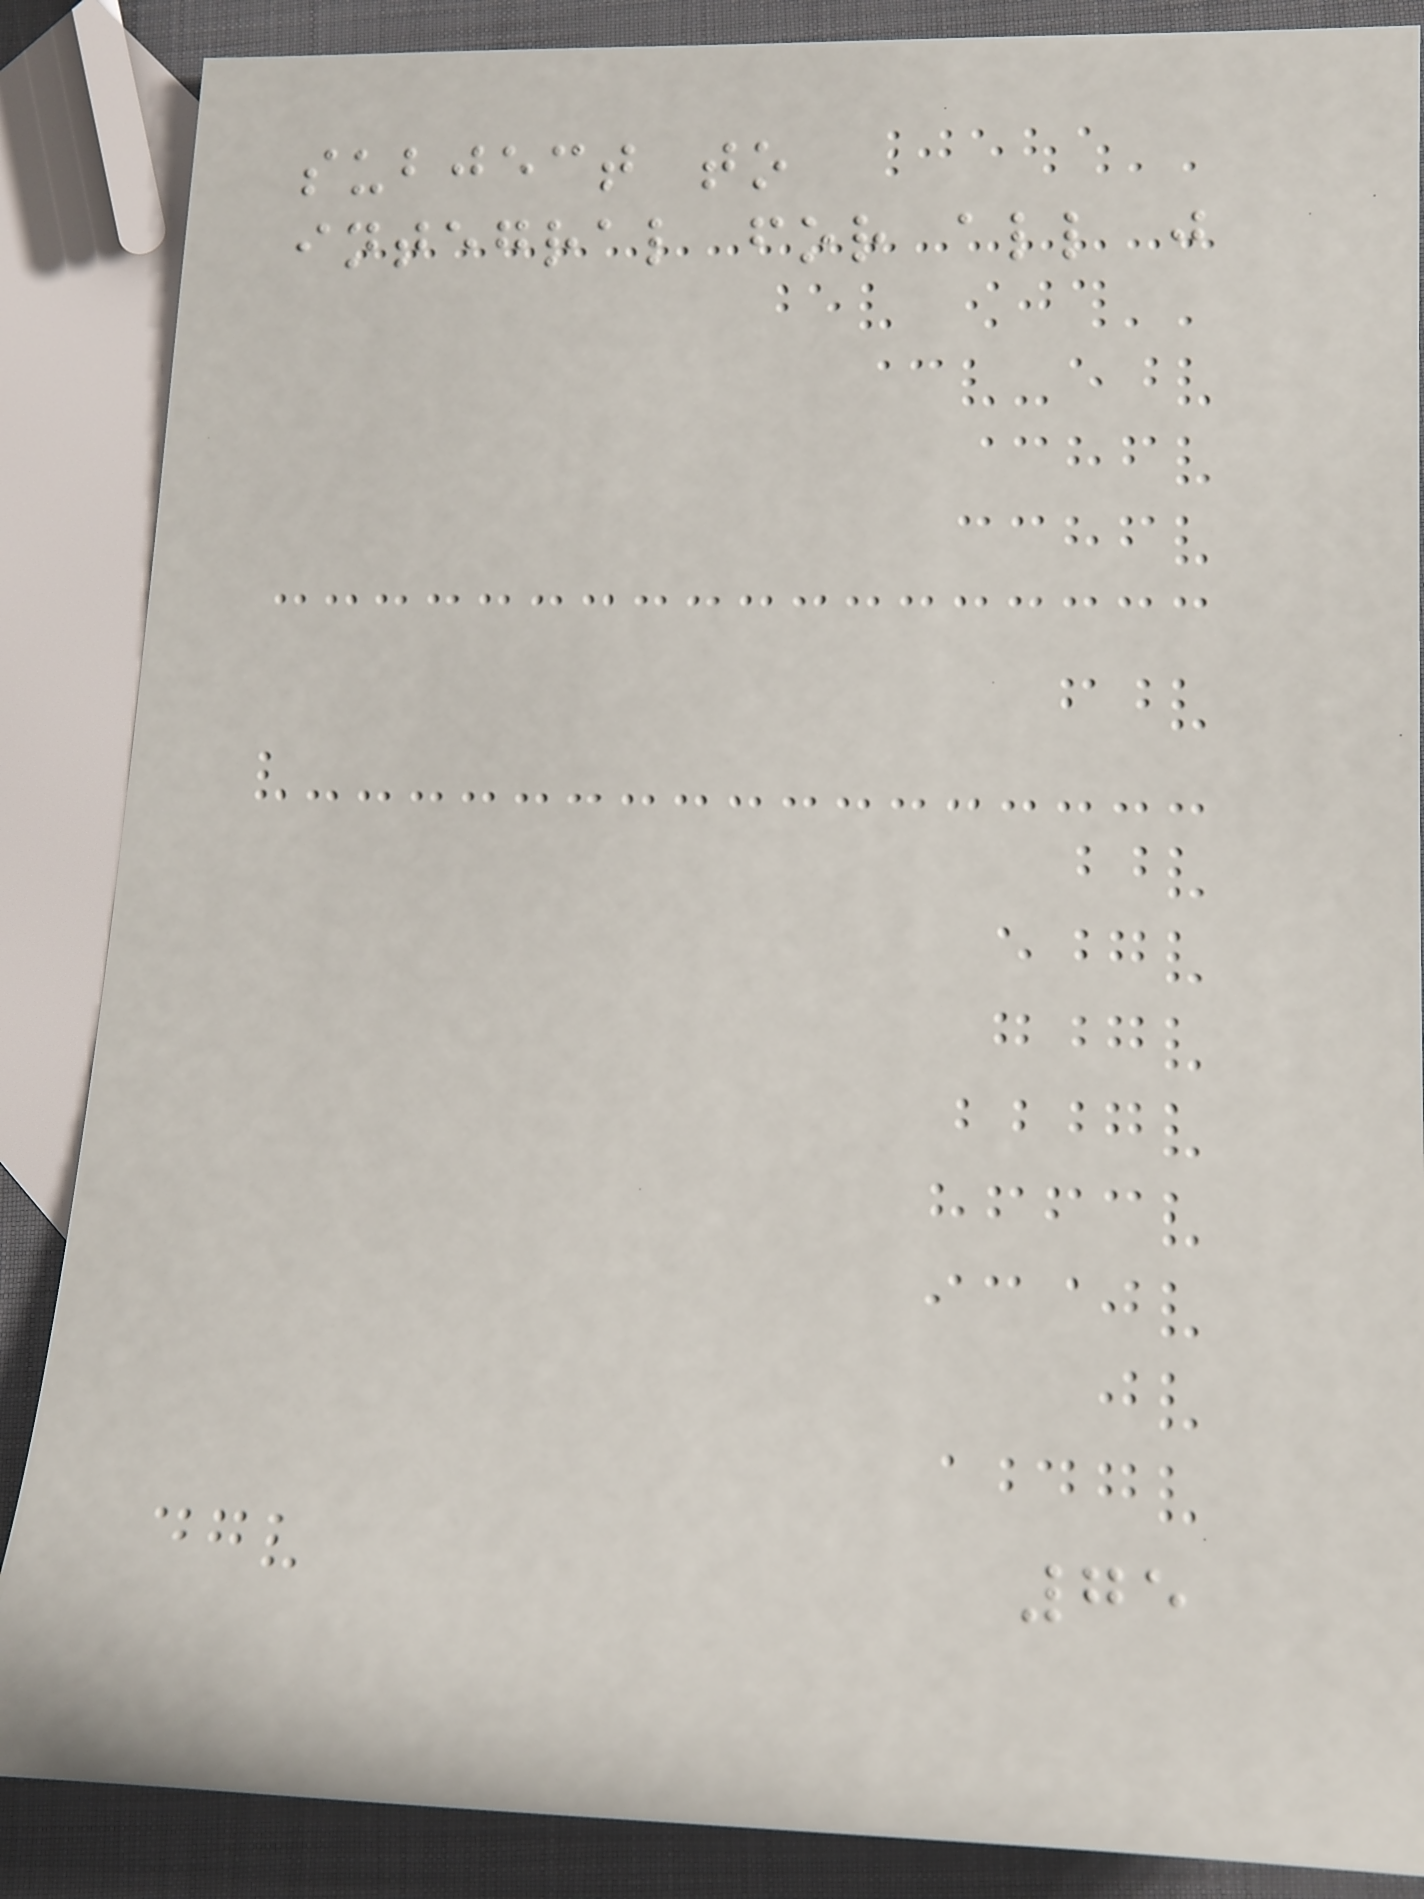subject to
integral for all j
75
